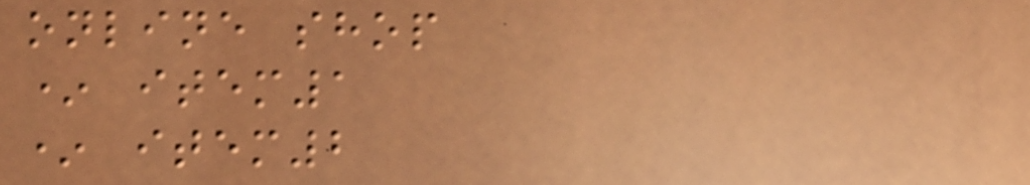online shop
* item1
* item2
